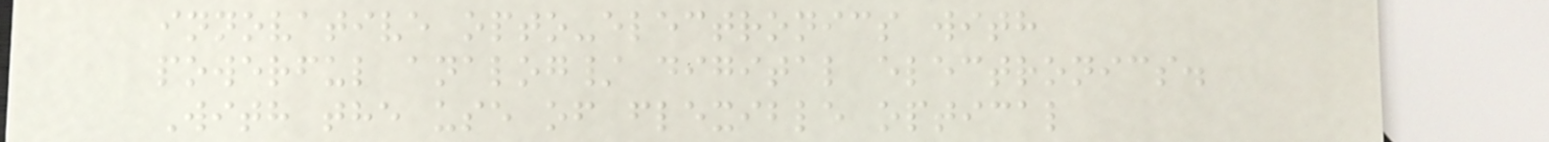innovative opto-electronics with
powerful analog/ digital electronics.
With the use of flexible optical
